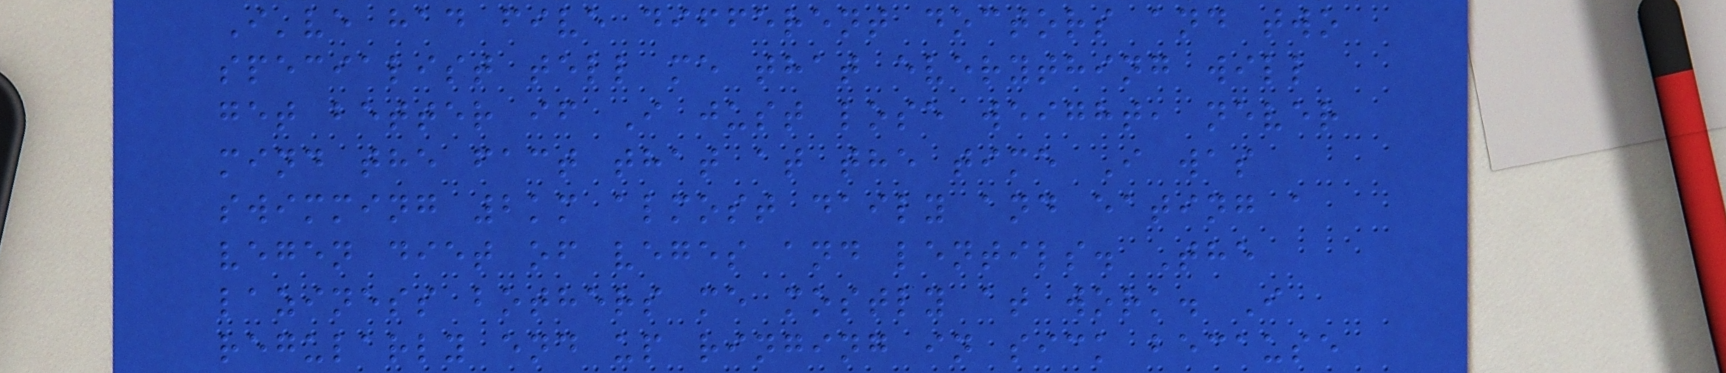I've had five different doctors and two
specialist tell me that everything will
get better if I just lose weight, never
mind the fact that at the time I was
swimming 2km almost daily and eating a
vegen diet of veges and lentils. The
laziness bothers me mostly at work. I
regularly end up ringing in sick because
